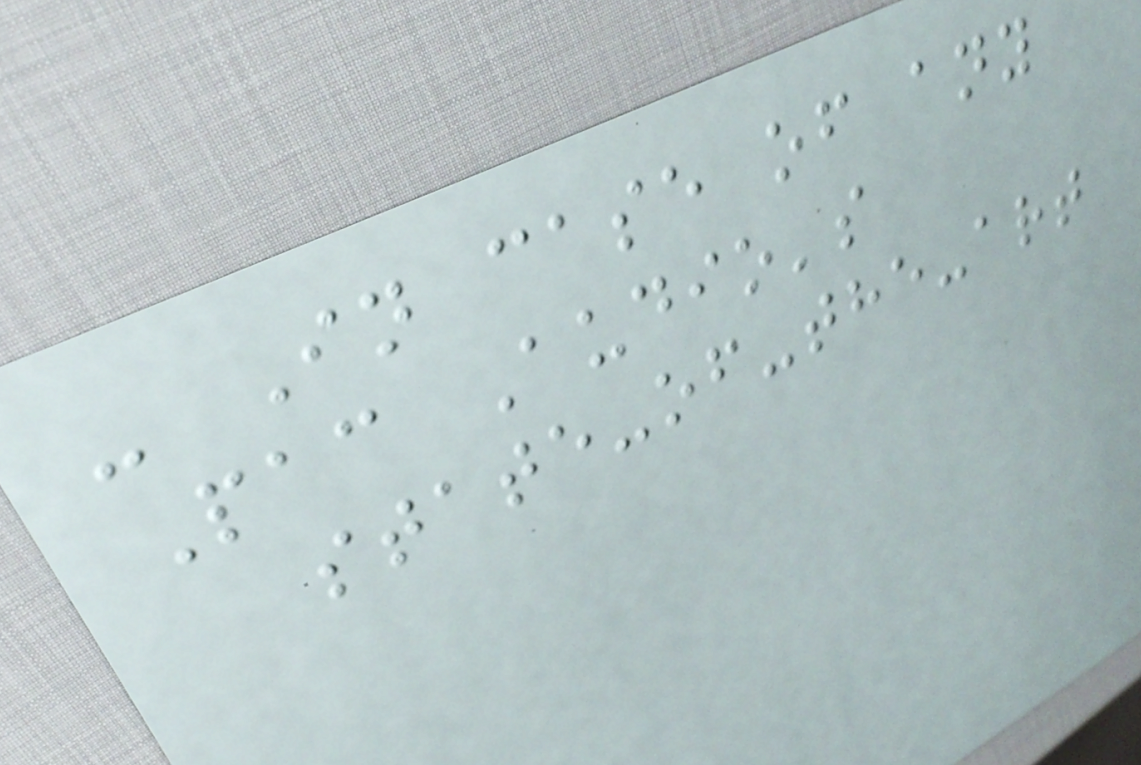- In case of any
Pac Audio's
state-of-the-art
